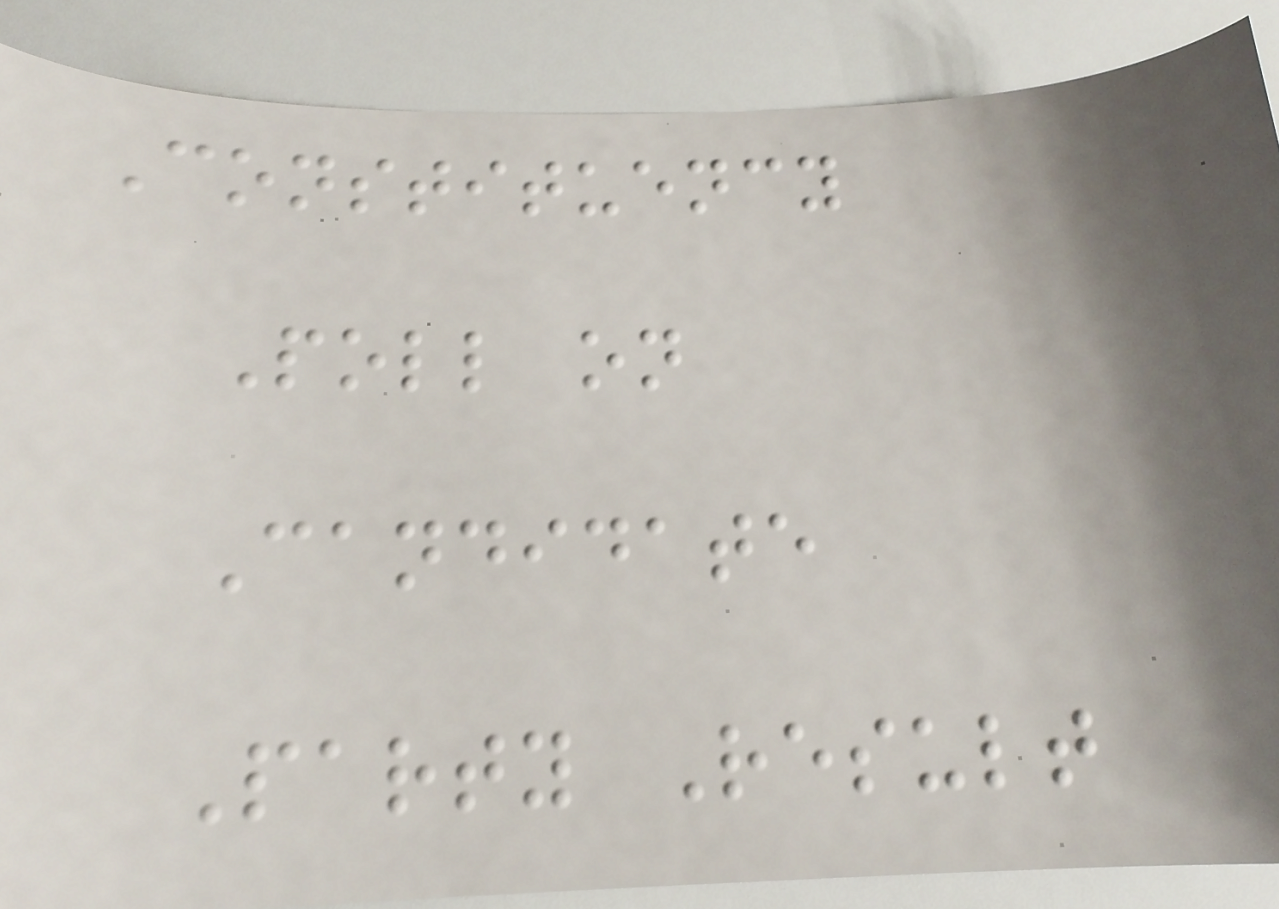Constituency
Poll on
Candidate
Party Result
